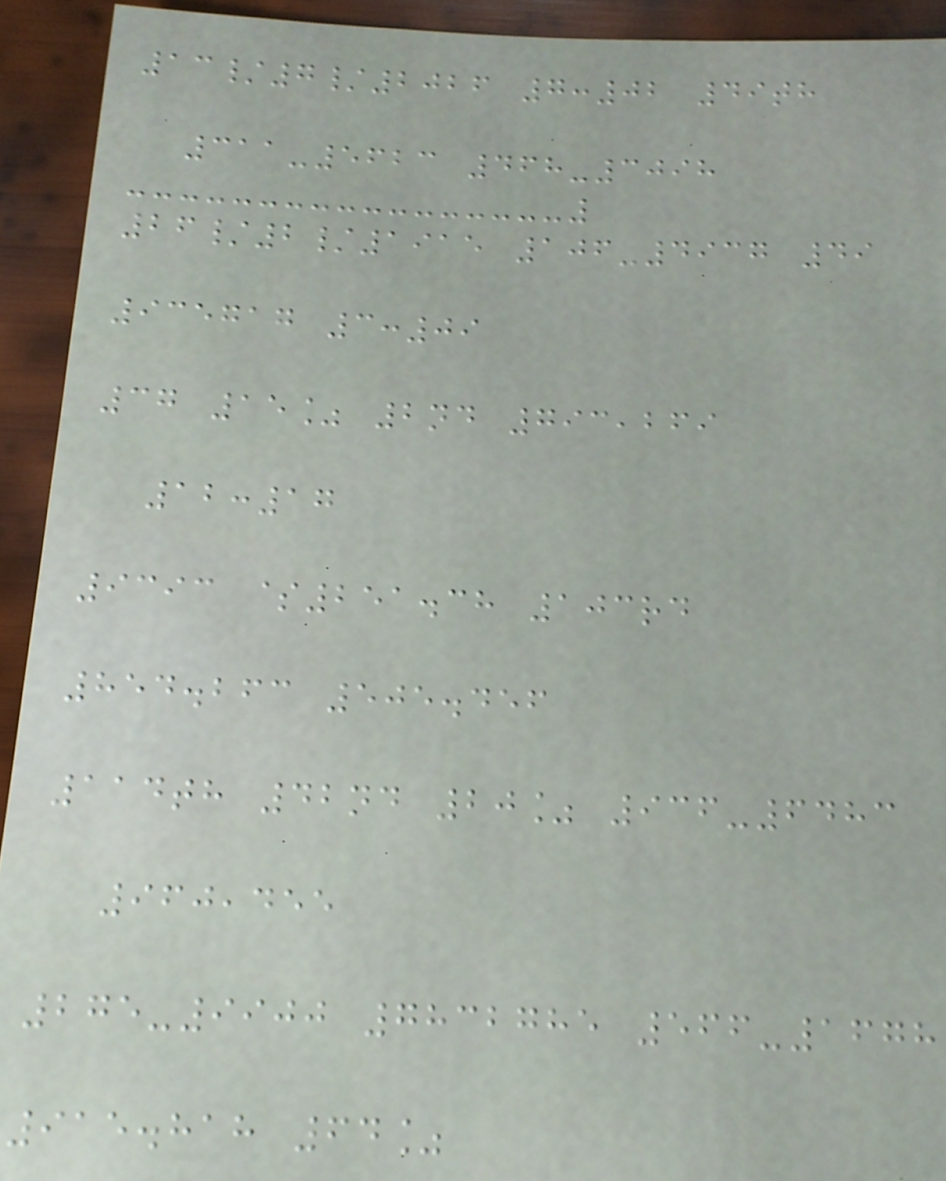13/7/2026 7:02 49th
311-5623 468-3098
26/2/1915 106-4937 49
935717 3:09
37 15% 2nd 793,269
12:17
9393 $251.38 103rd
854.263 505.456
114th 42nd 20% 936-6483
960,455
275-9900 7832785 566-1678
915.818 64%
